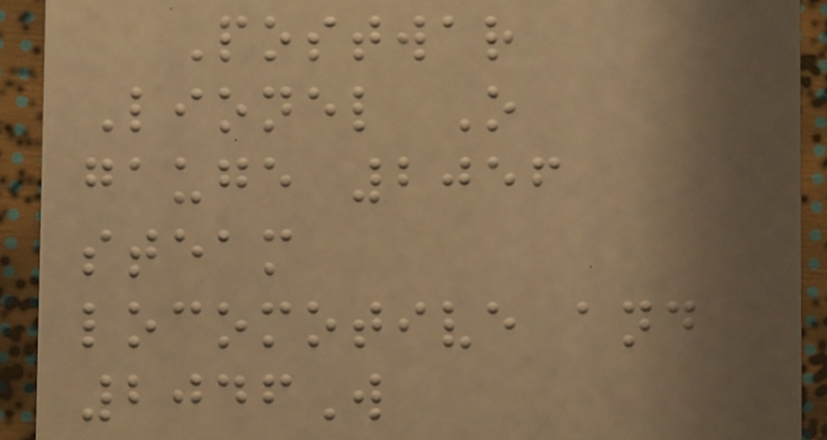Postwar
Lionel O
gauge 2056
steam
locomotive and
2046W
